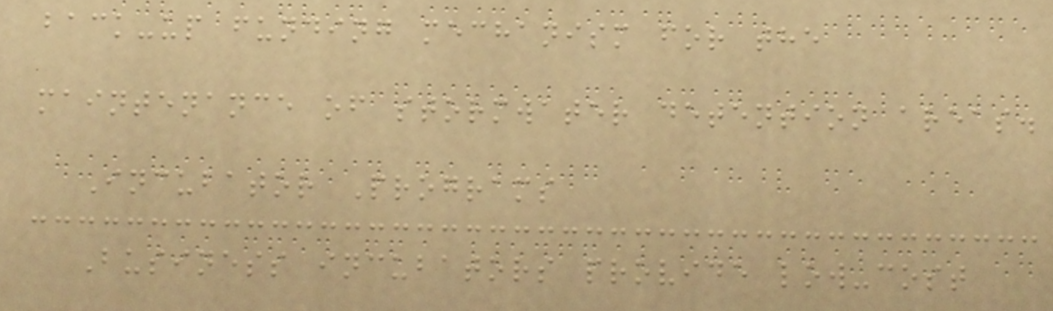back-up funding mechanism for the
maintenance of stormwater detention areas.
Incubator Programs
Business incubators provide low-cost
